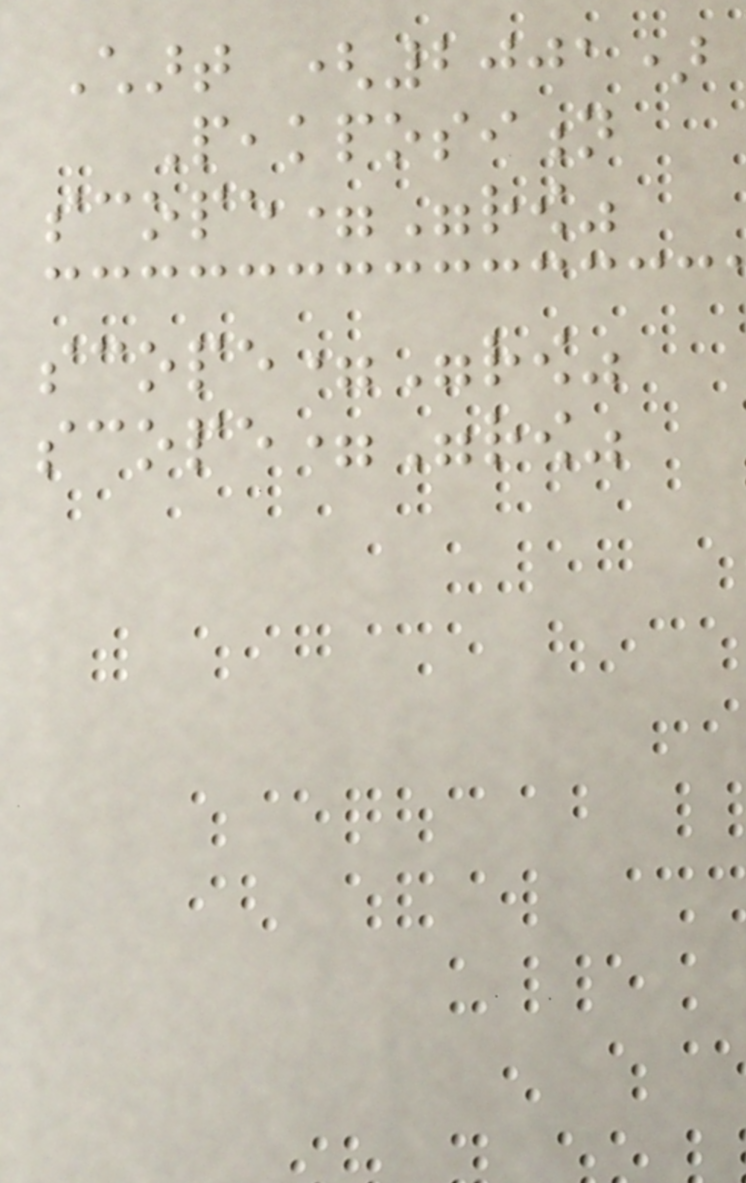Chart (2001)
Peakposition
scope="row"
scope="row"
scope="row"
